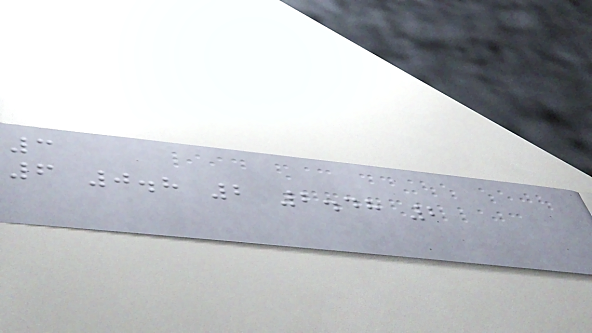3
6 0.8 2 2.48 2
